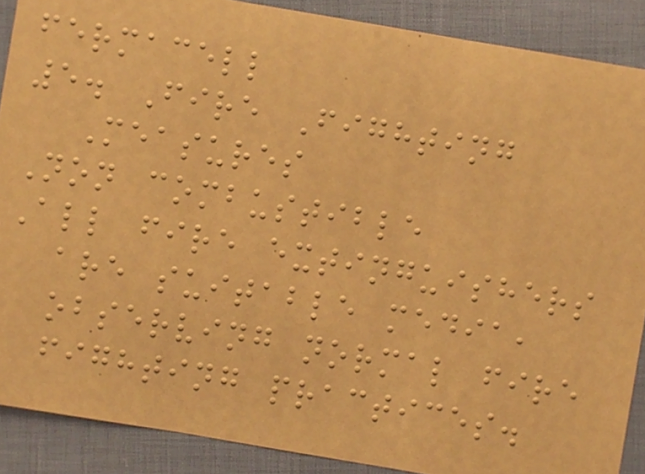fermacell
5. Fire Fighting
Measures
Non combustible
All fire extinguishers
are suitable media,
observing normal fire
fighting practices.
